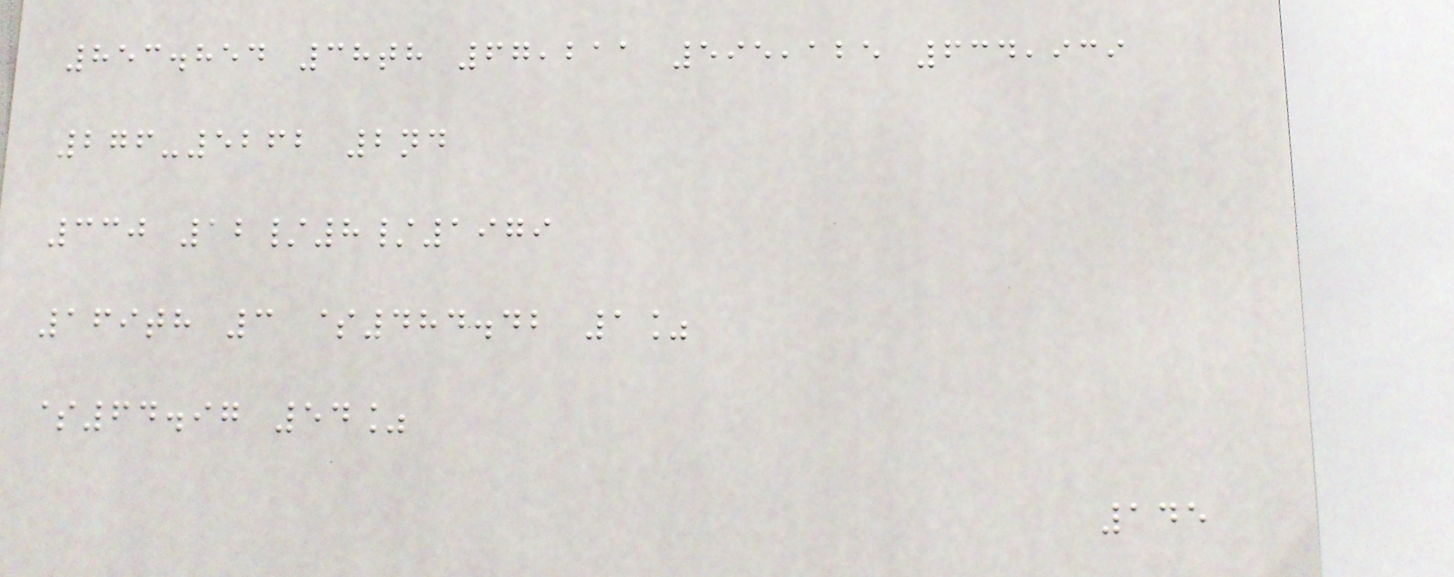853.854 38th 67,211 595,125 634,939
276-5262 2nd
330 12/8/1979
169th 3 $484.42 1%
$64.97 54%
145
